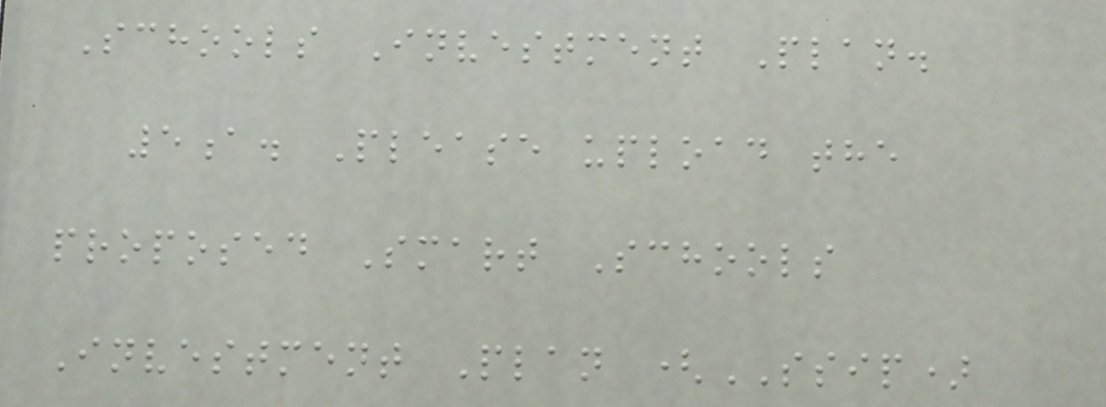Schools Investment Plan.
5a. Please upload the
proposed Smart Schools
Investment Plan (SSIP)
